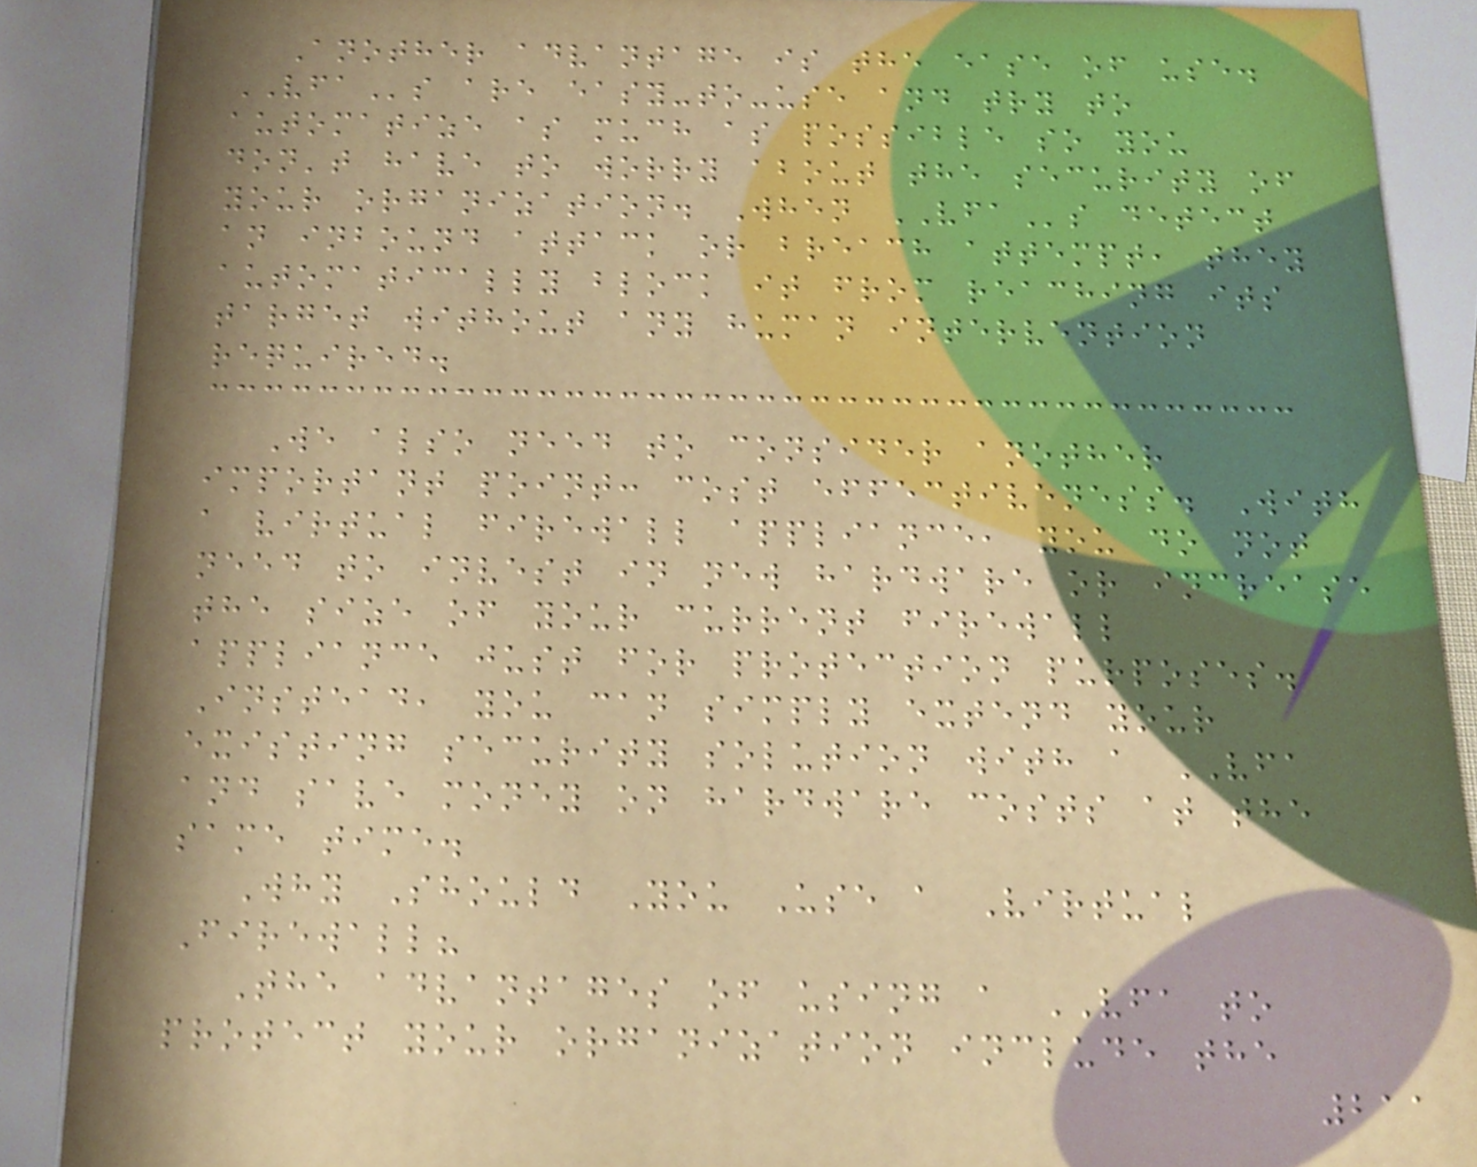Another advantage is the ease of use.
VFAs are easy-to-use and try to
automatize as much as possible so you
don't have to worry about the security of
your organization. When VFAs detect
an inbound attack or breach attempt, they
automatically block it from reaching its
target without any human intervention
required.
We also need to consider another
important point: cost effectiveness. With
a virtual firewall appliance, you do not
need to invest in new hardware or increase
the size of your current firewall
appliance just for protection purposes.
Instead, you can simply extend your
existing security solution with a VFA
and save money on hardware costs at the
same time.
Why Should You Use a Virtual
Firewall?
The advantages of using a VFA to
protect your organization include the
211
